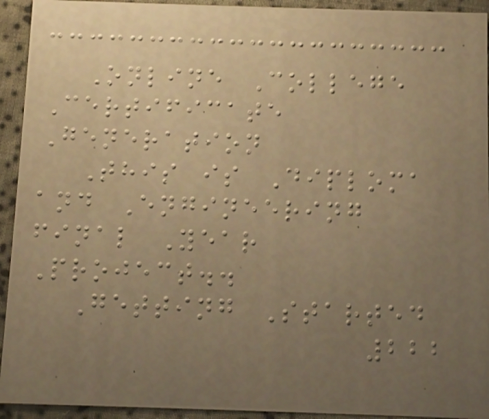Online College
Certificate
Generation
This is Diploma
and Engineering
final Year
Project..
Getting Started
222
